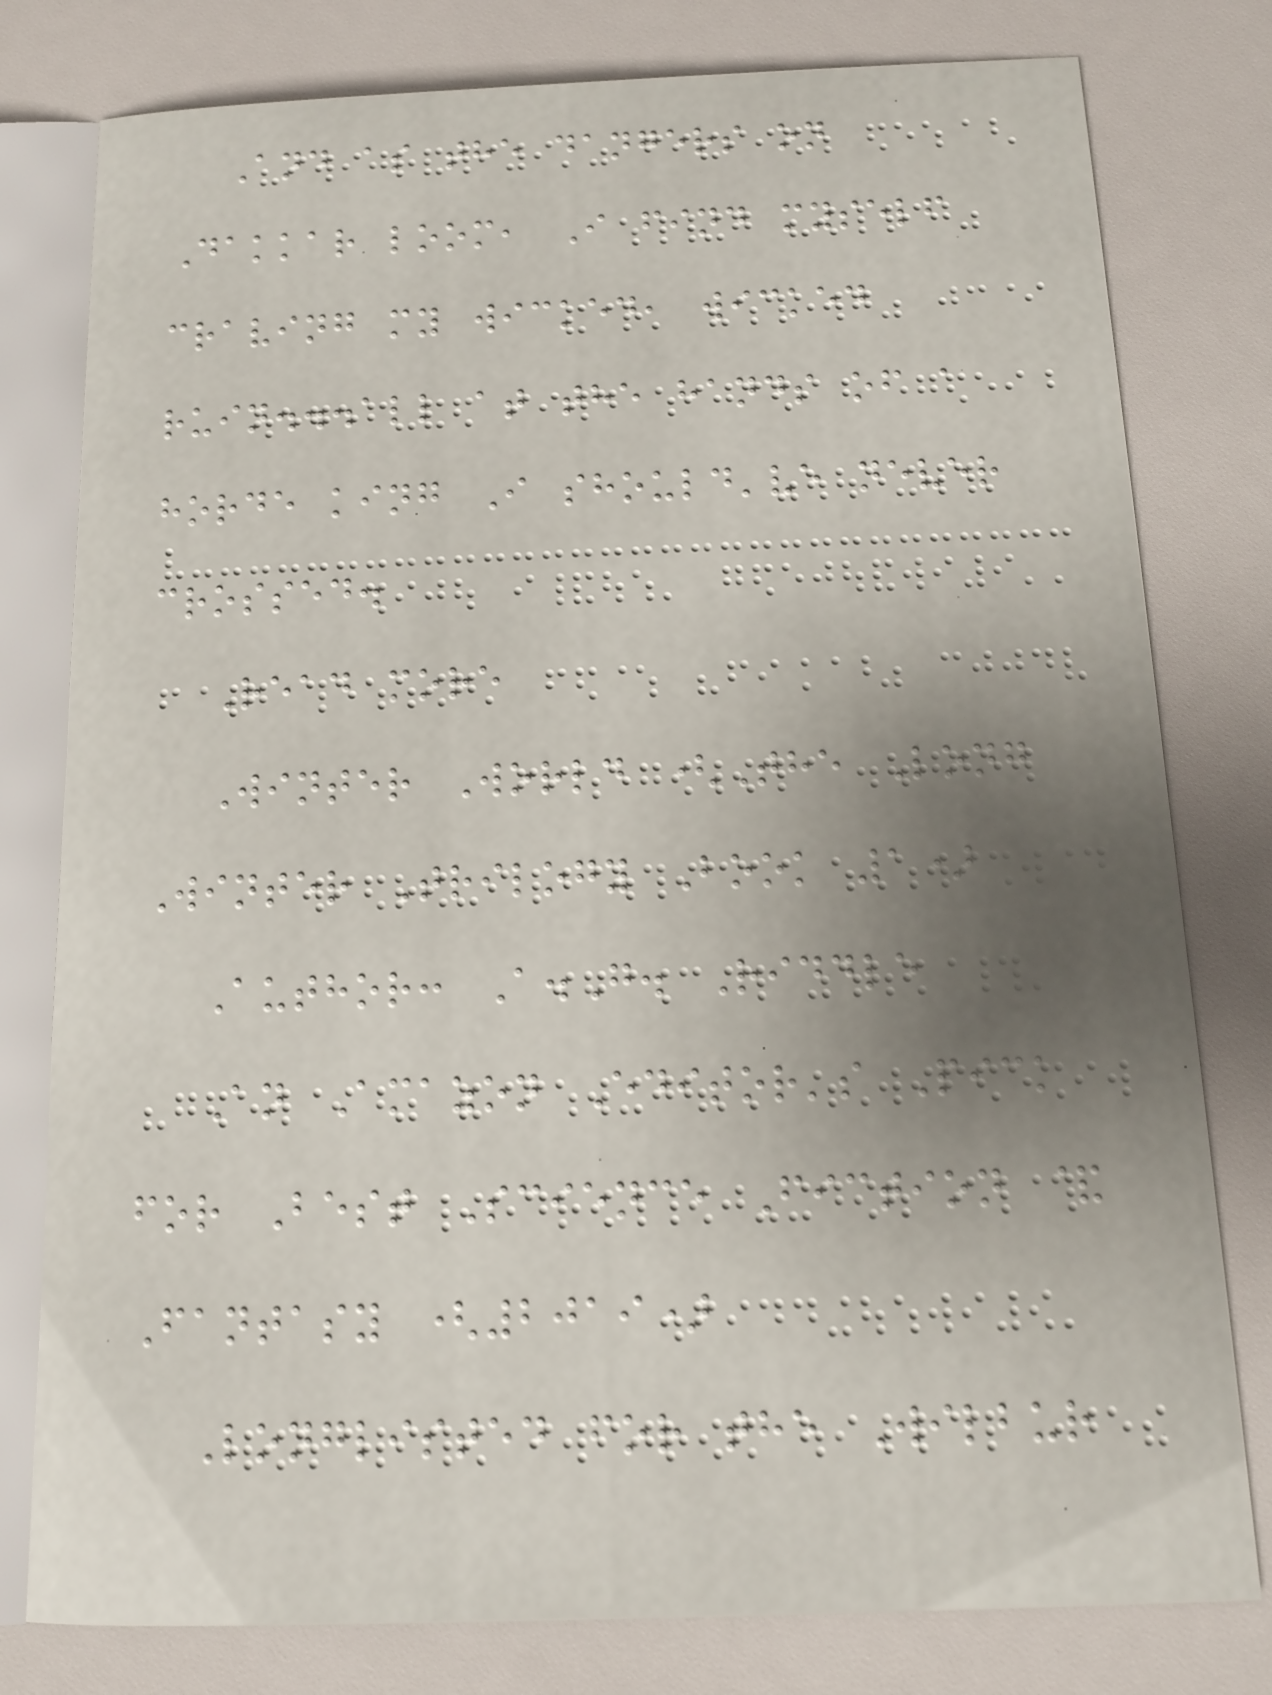And as the dangers on
Dakkar loom, I find myself
craving my wicked, wicked
ruin...all at the hands of a
horde king I should've never
crossed.
Read more
Winter World (The Long
Winter Trilogy Book 1)
Author: A.G. Riddle
An Amazon Editor's Pick
for Best Science Fiction &
Fantasy (2019)
Longlisted for the Wilbur
